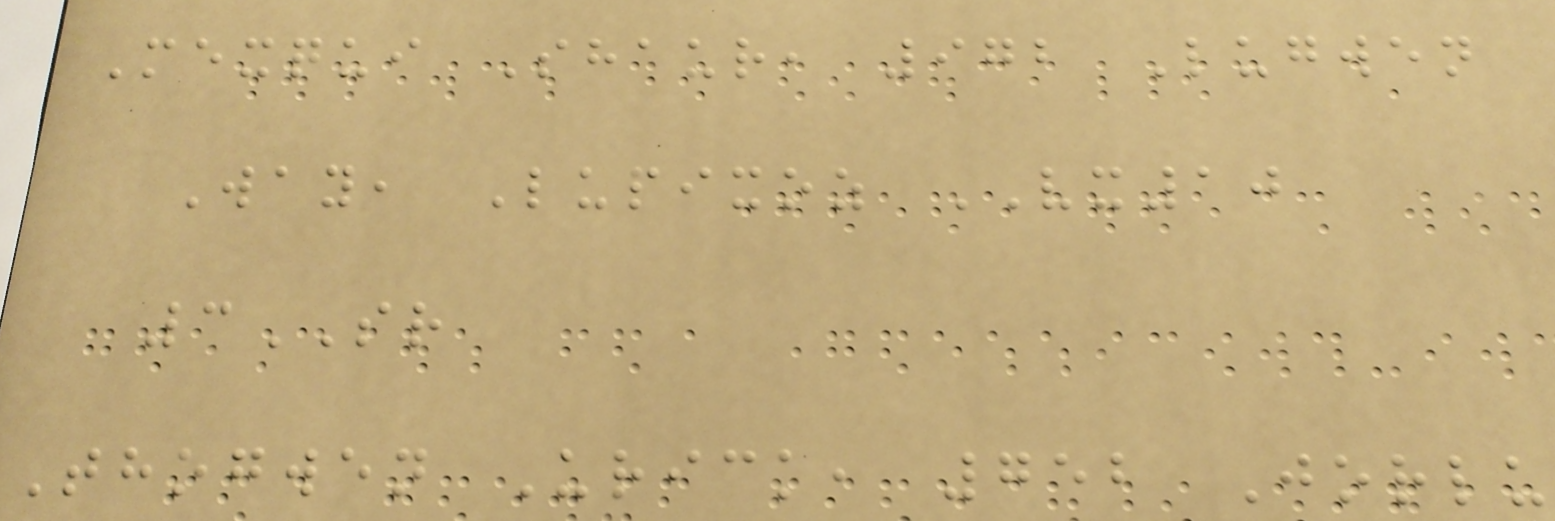Mexqui Shaur, 972 Lugwen
Way, Lupixoz VX10
3SR
Thogwen Urick, 752 Jorlu
